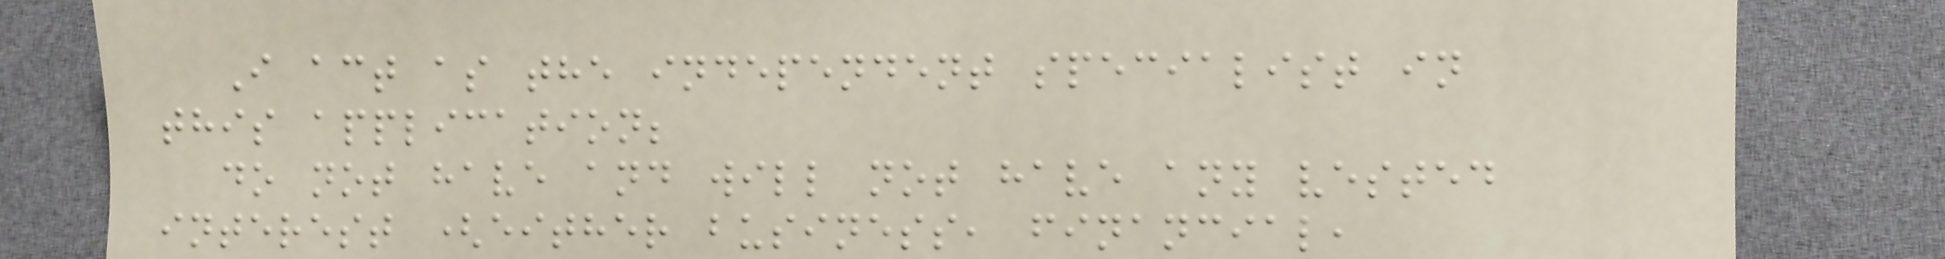I act as the independent specialist in
this application;
do not have and will not have any vested
interest (either business, financial,
